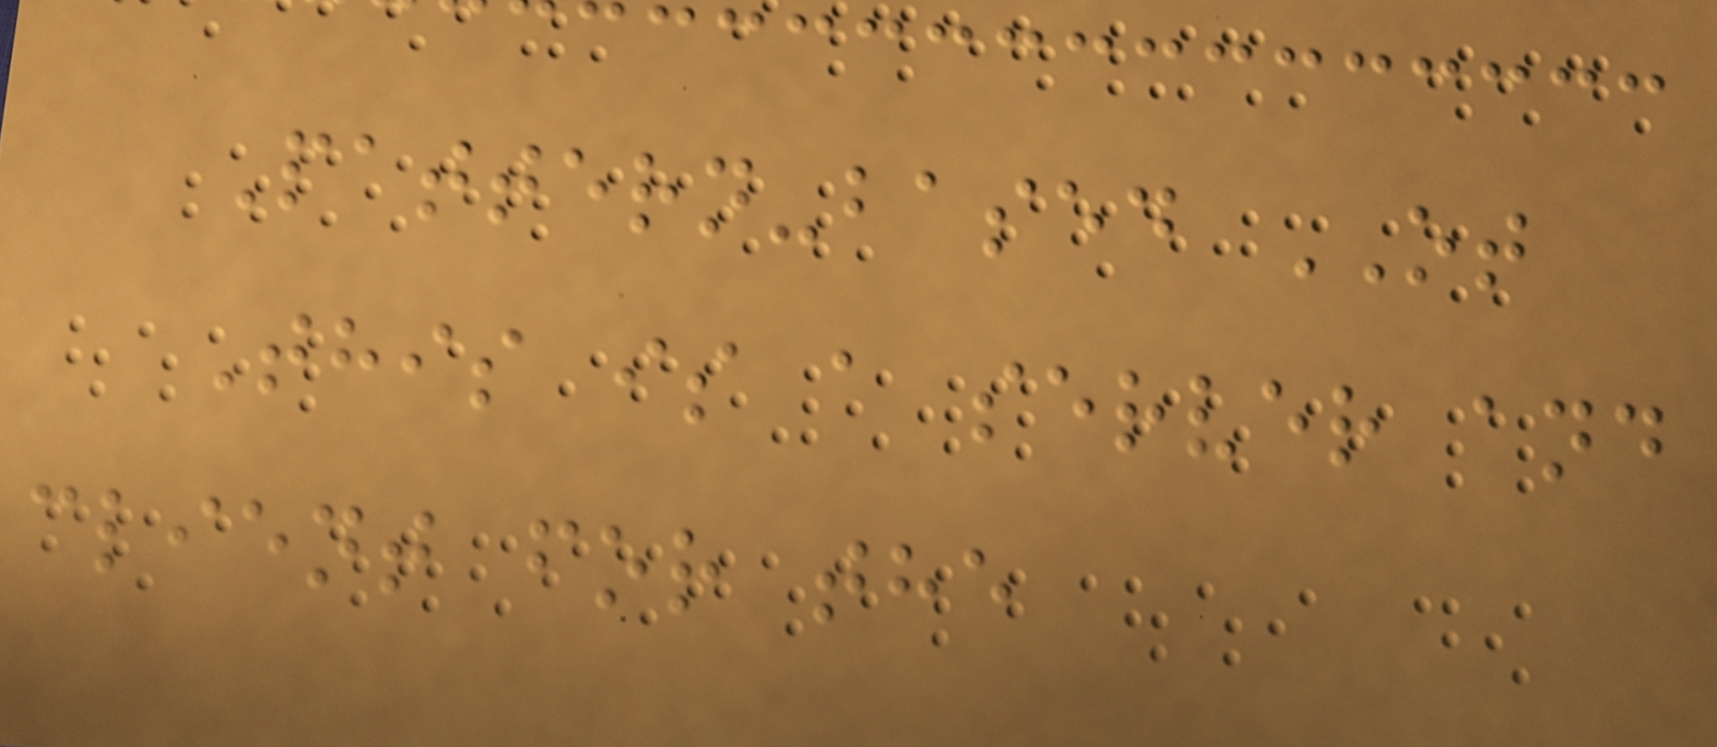Pattern-based OT
This is a server and
client for the
